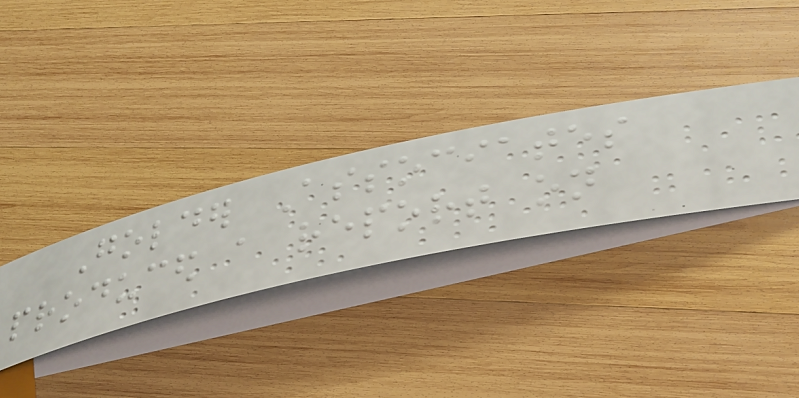Golder Associates
produced a report on
